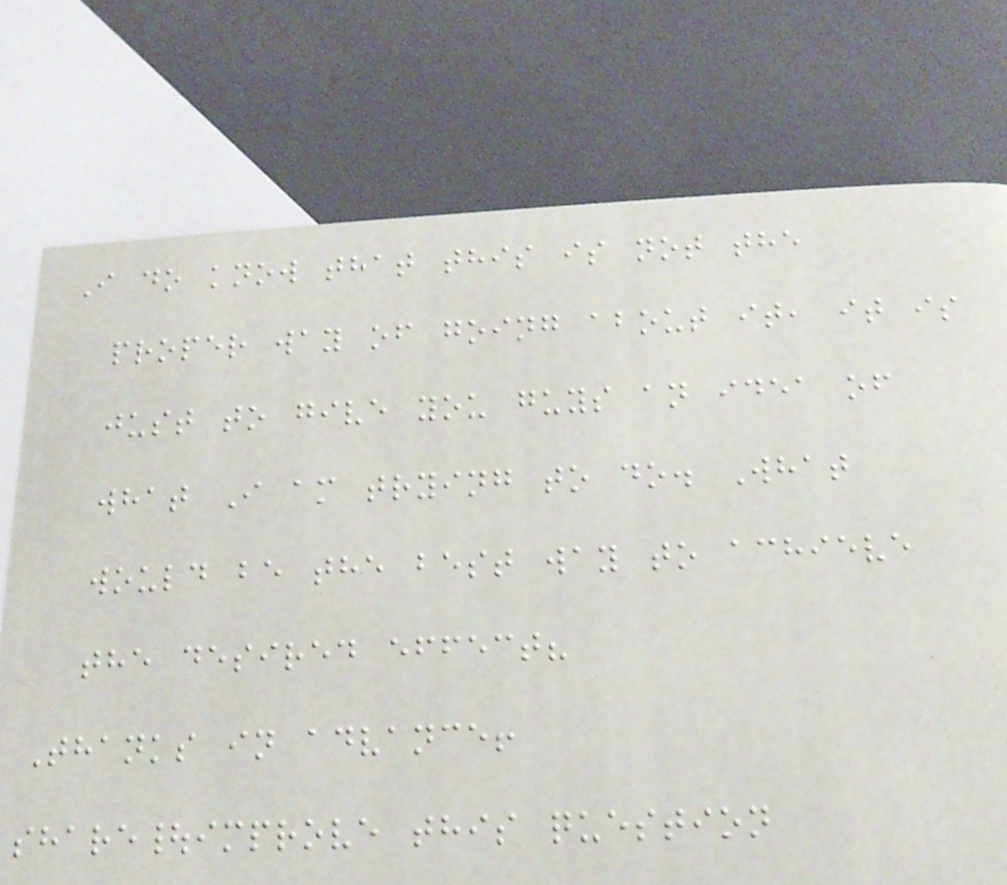I do know that this is not the
proper way of going about it, it is
just to give you guys an idea of
what I am trying to do. What
would be the best way to achieve
the desired effect?
Thanks in advance!
share|improve this question
